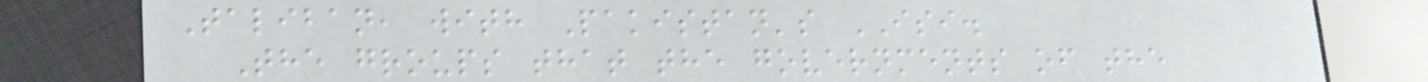Taliban, with Pakistan's ISI.
The groups that the governments of the
